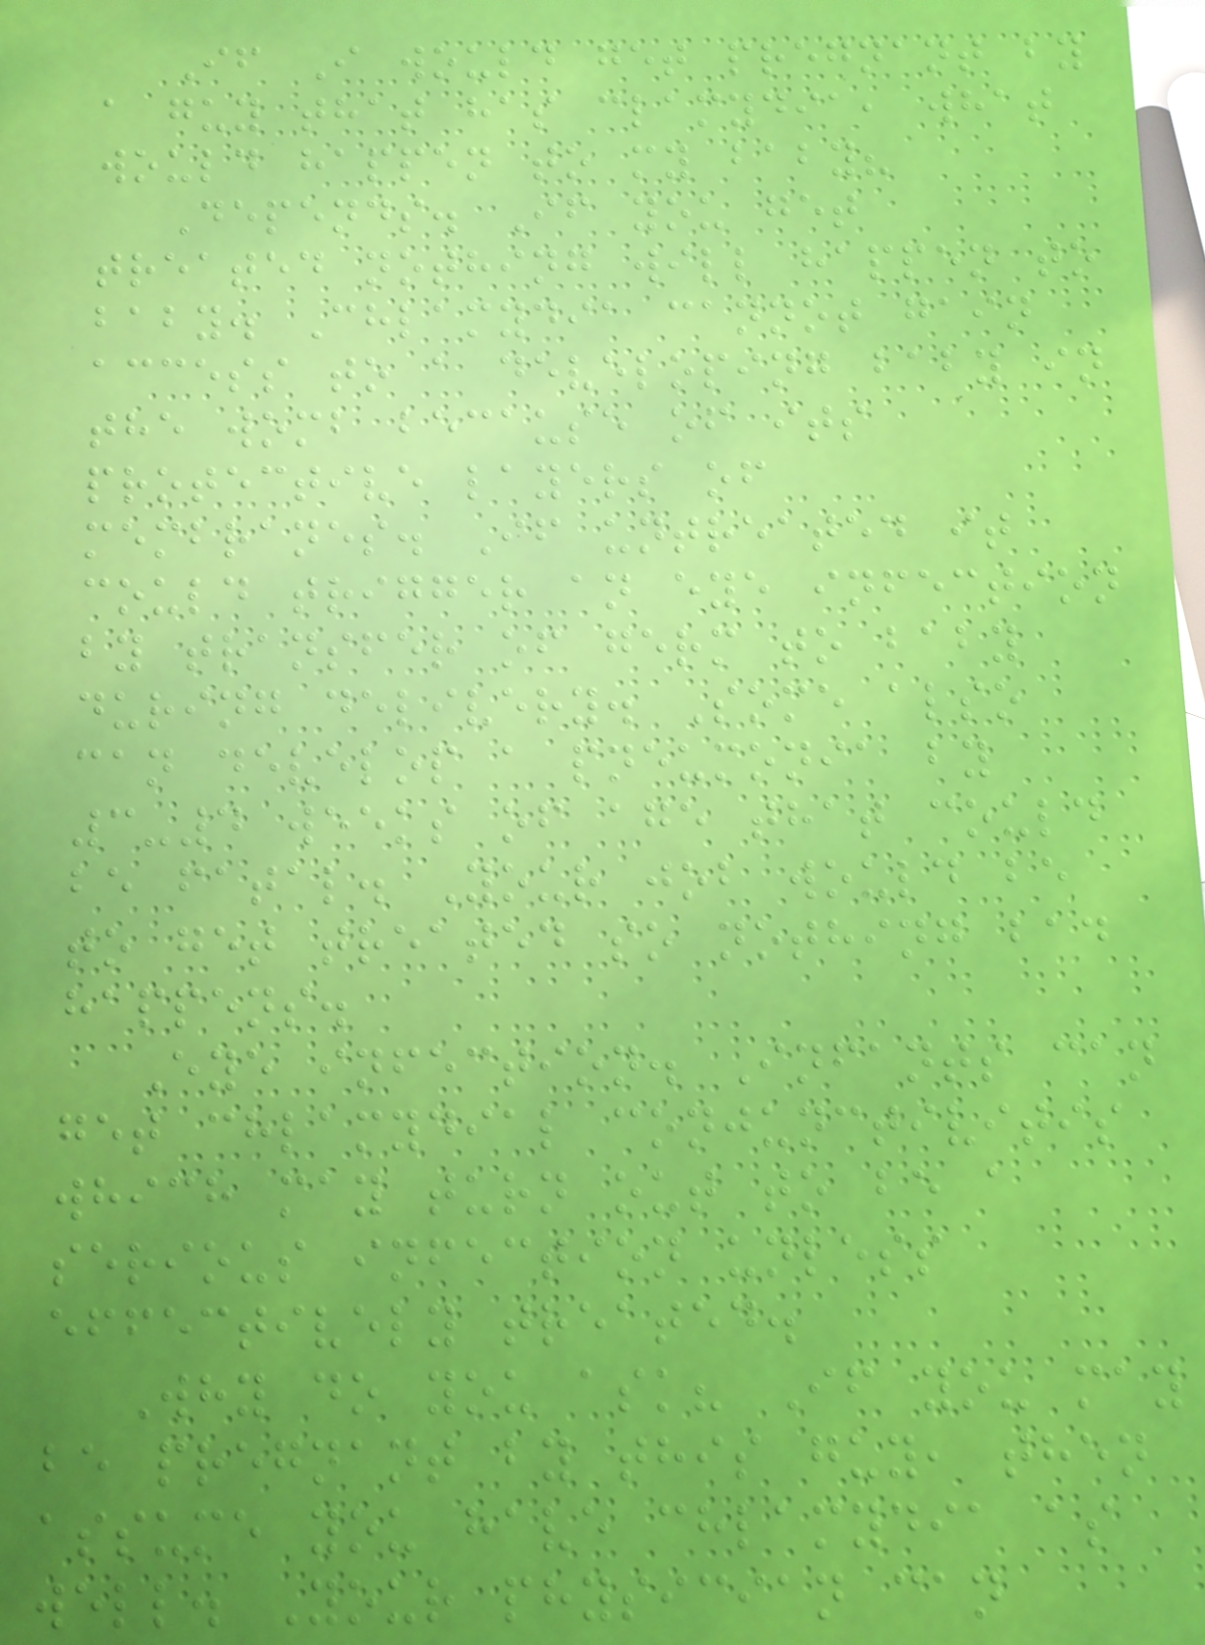If I would get pregnant by
a guy that has clamydia, what
would happen to my baby?
Depends. If you get
treated nothing will happen to
baby. Chlamydia cannot gain
access to a developing baby in
the womb because of its
protective layers of
membranes. If untreated it
could trigger an eye infection
by transfer of germ to baby
during delivery. Some also
can develop a pneumonia by
3-4 weeks of age that could
be fatal. Your job would be
to get treated so nothing bad
happens.
Eye infection. Infants can
get chlamydial conjunctivitis
which may turn out to be a
serious infection unless
effectively treated.
Why do you ask? If you may
be pregnant by this guy, then
assume you have chlamydia as
well. Your physician can
